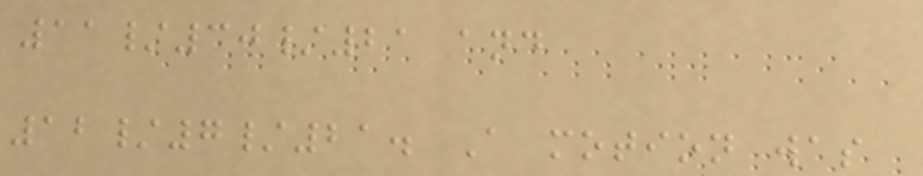11/30/21 and
12/7/21. A motion was
